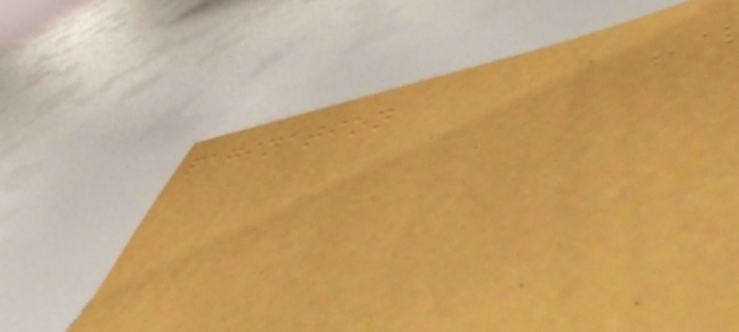pagination
